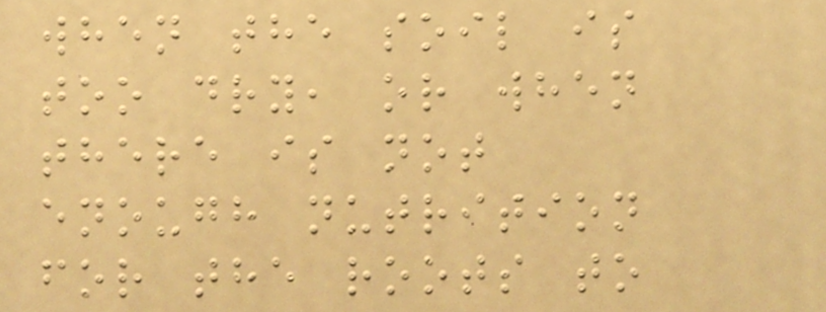when the soil is
too dry, or when
there is not
enough nutrition
for the roots to
